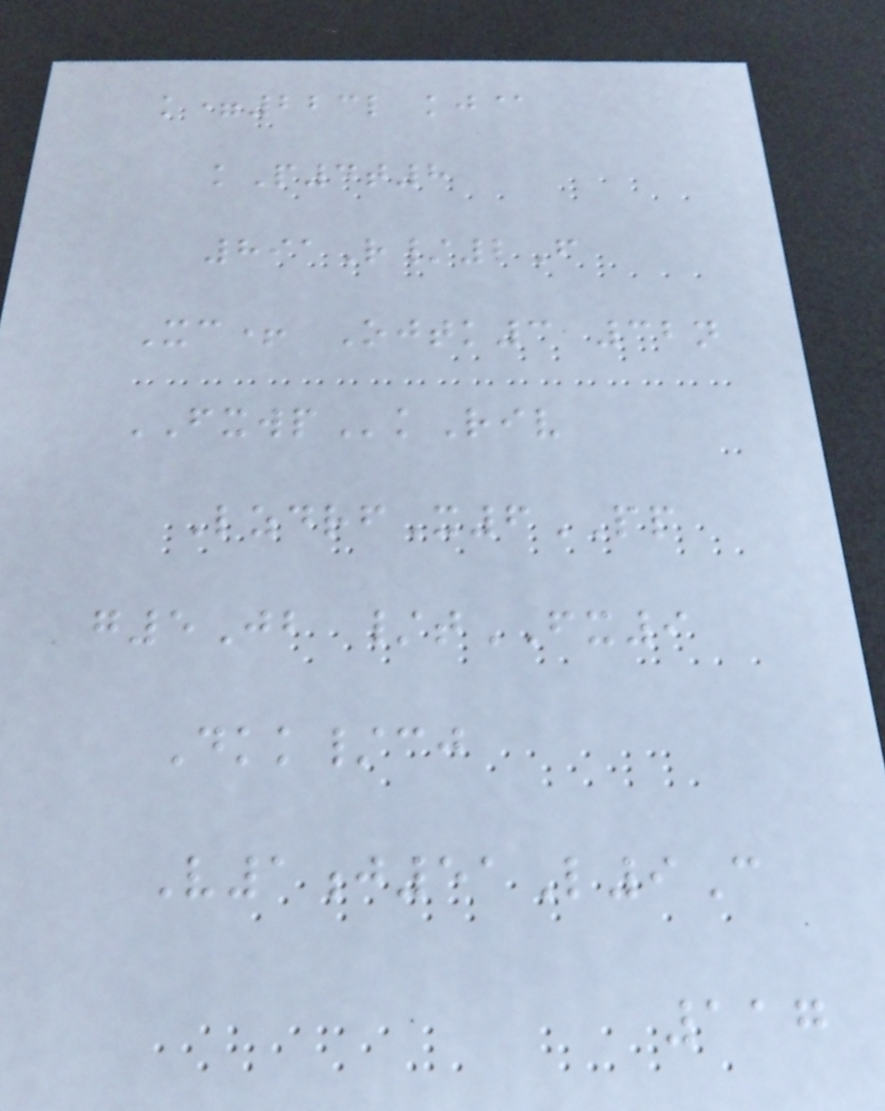k=223l kj@
kP4t8
891R/2F
Xc+ Ojtk3 32n
FXWPkRiv
LzdrfX6PP
g5Jb /tFX9
Dkk/cj
V1j51L9C
117
